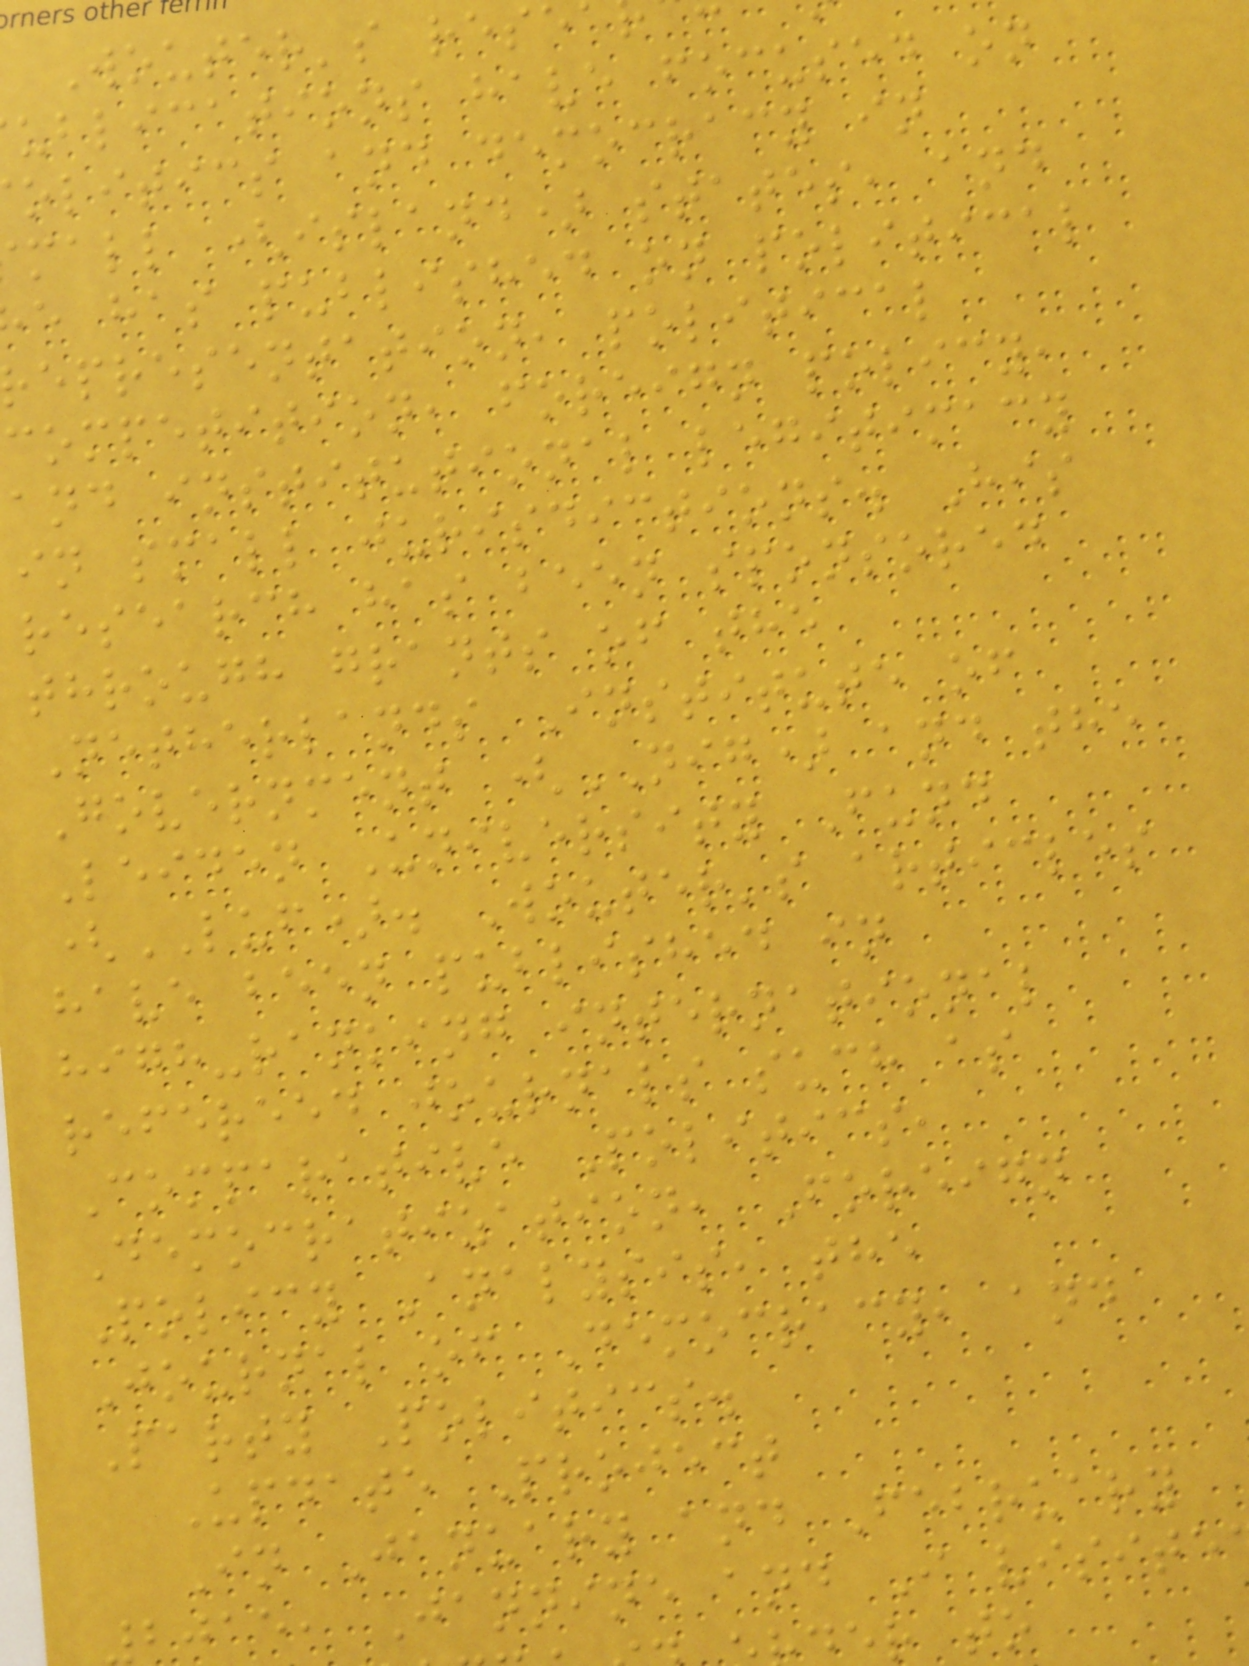Wouter's rese
ublications have focused on
olitics and democracy in
mall (island) states, and
e has published on political
epresentation, political
competition, foreign policy,
and institutional legitimacy
in small jurisdictions. His
research has been sponsored
through grants of the
Netherlands Institute of
Government (NIG) and the
Leiden University Fund
(LUF). Wouter's articles
have been published in
high-ranking international
refereed journals such as
Comparative Politics,
Democratization, Foreign
Policy Analysis, the
Journal of Democracy, and
Party Politics.
Update Project
In January and February
bjae, Jannine and I visite
